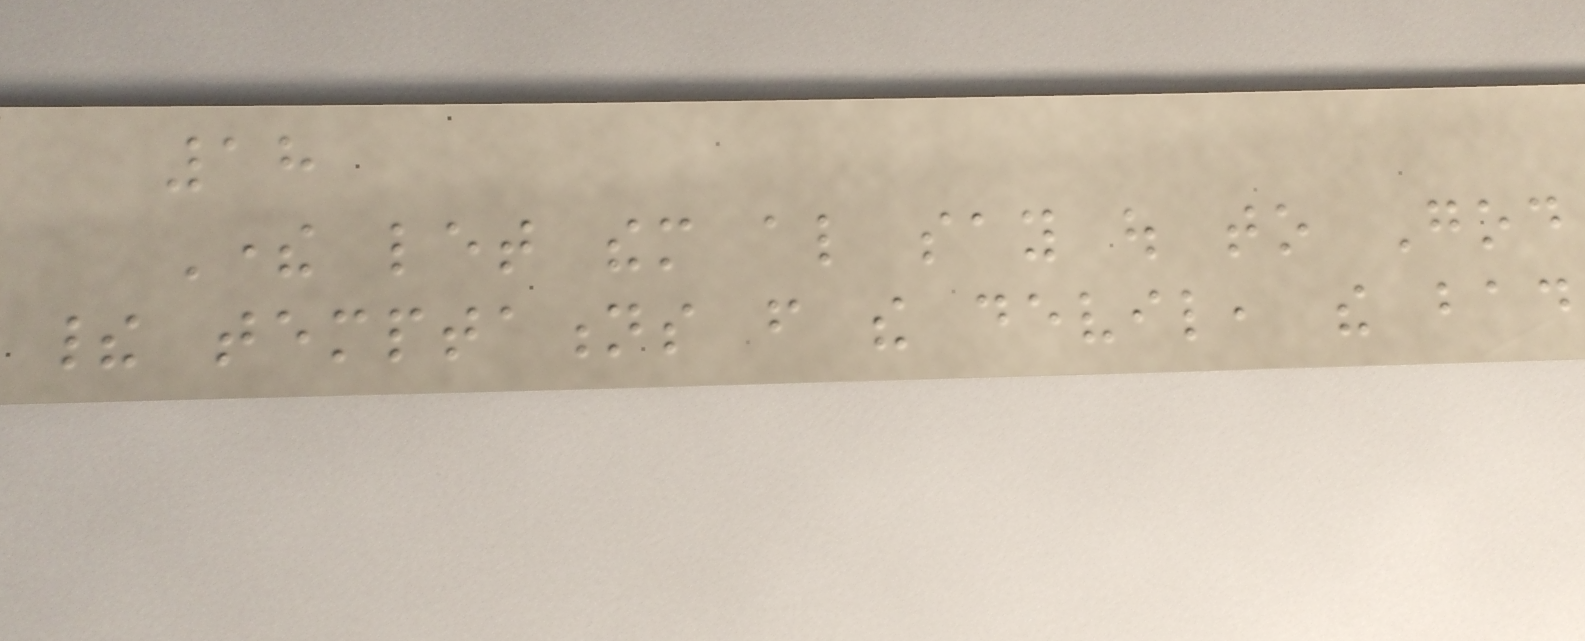18
There let them also say out to God
their temptations from the devil, the bad
